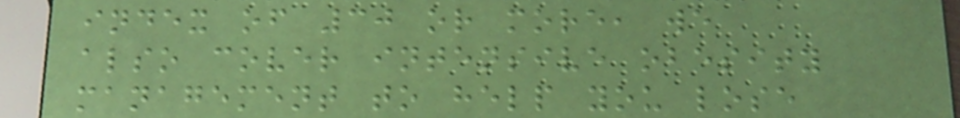index of 30 or more, we
also cover intensive obesity
management to help you lose
